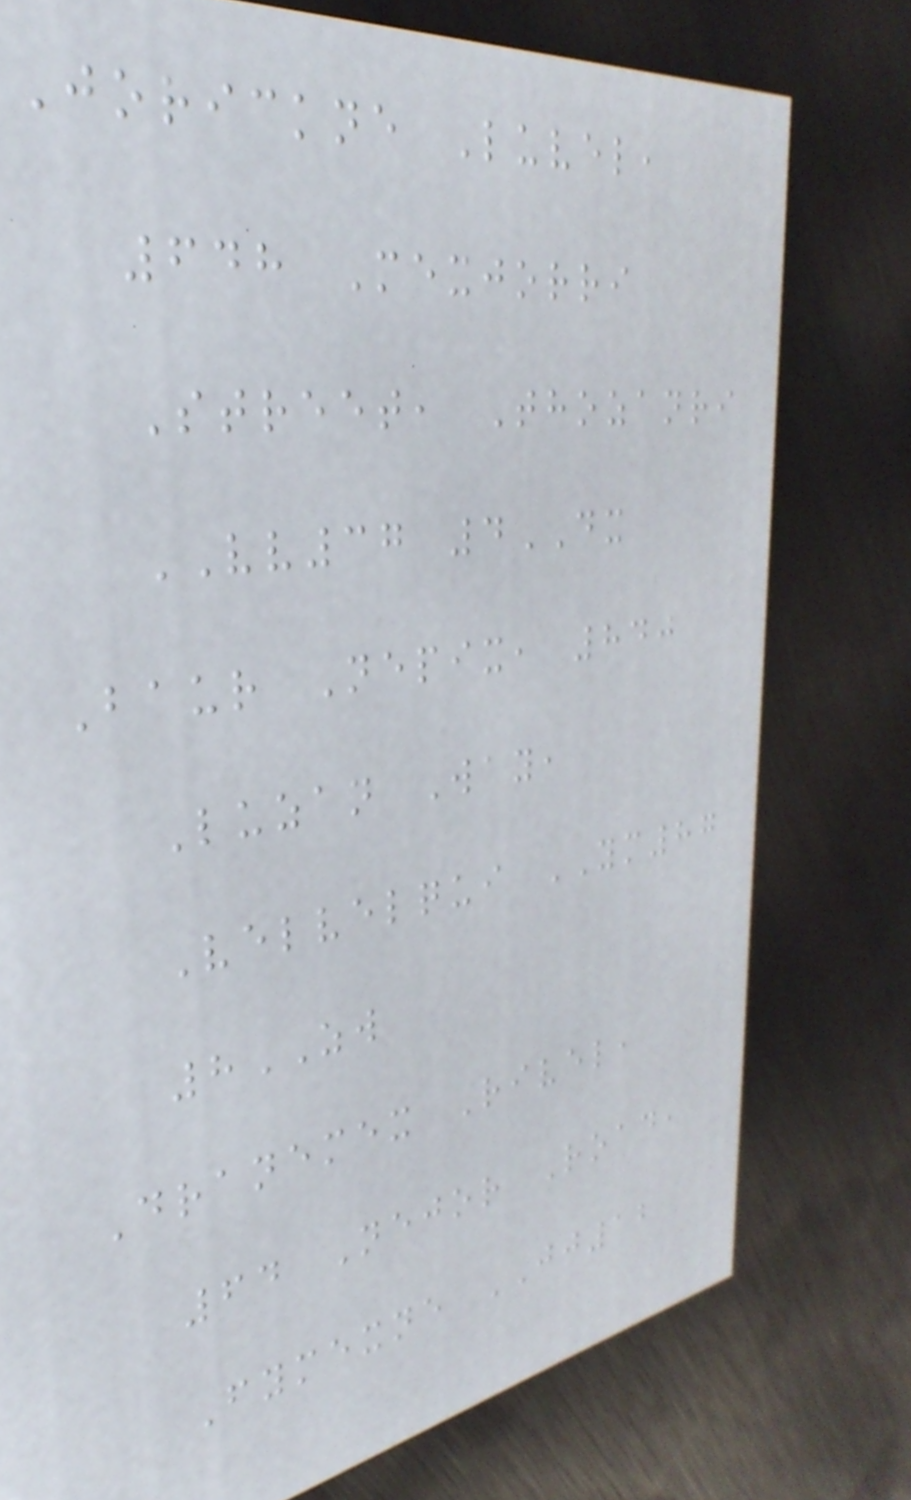Jorickne Luvel,
648 Mexjorri
Street, Thozanri
VV37 4DX
Baur Nepix, 840
Luzan Way,
Velvelqui YM87
8ZW
Dranemex Rivel,
64 Nejor Road,
Fymexne JJ12
